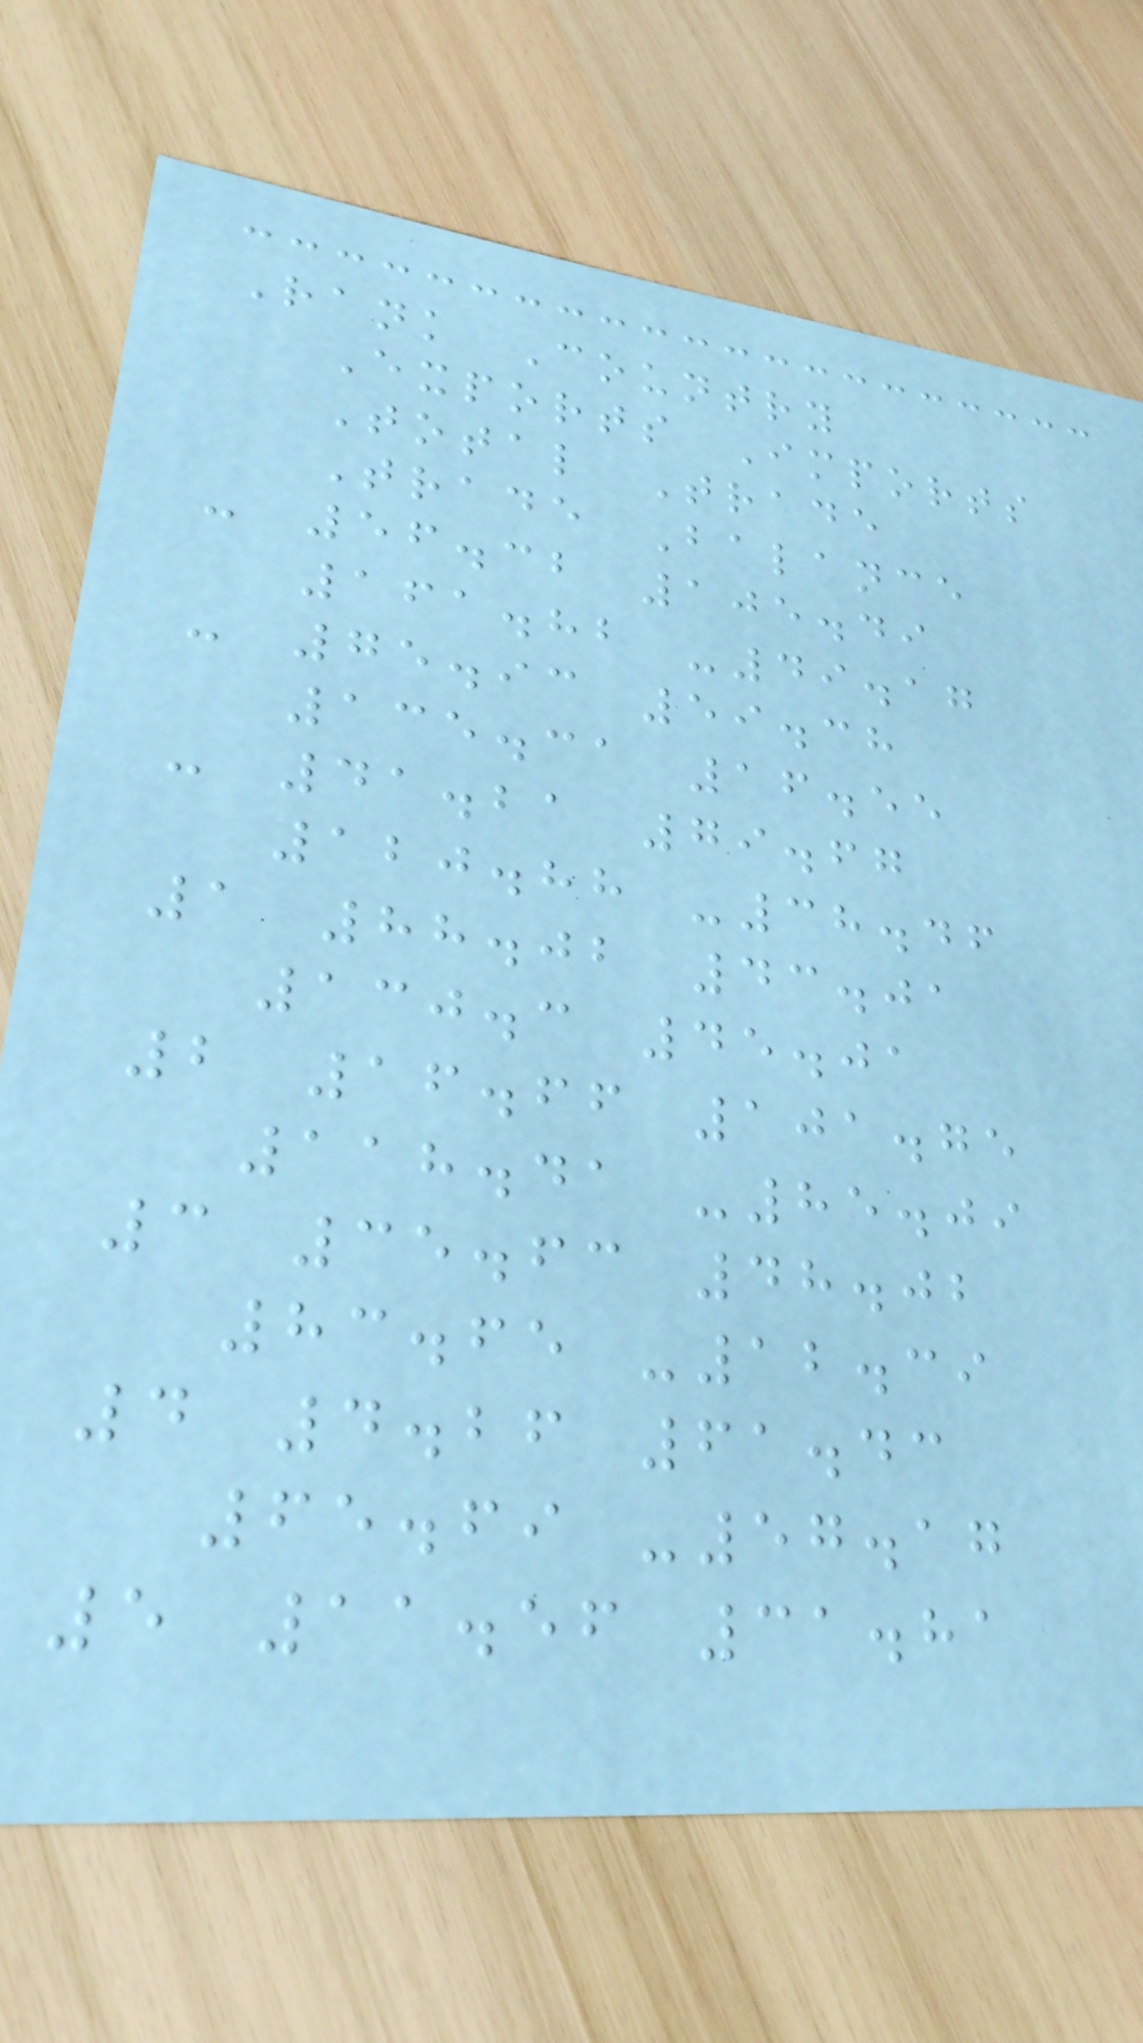Rank Country
Exports Imports
Total Trade
Trade Balance
- 56.32 105.49
161.82 -49.17
- 75.93 59.38
135.31 16.55
- 41.21 79.67
120.88 -38.46
1 88.02 43.01
130.3 45.01
2 16.66 101.75
118.41 -85.09
3 35.63 48.02
83.65 -12.39
4 4.26 61.43
65.69 -57.17
5 11.56 31.81
